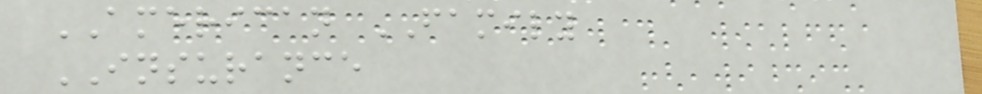AMERICAN FAMILY
INSURANCE
